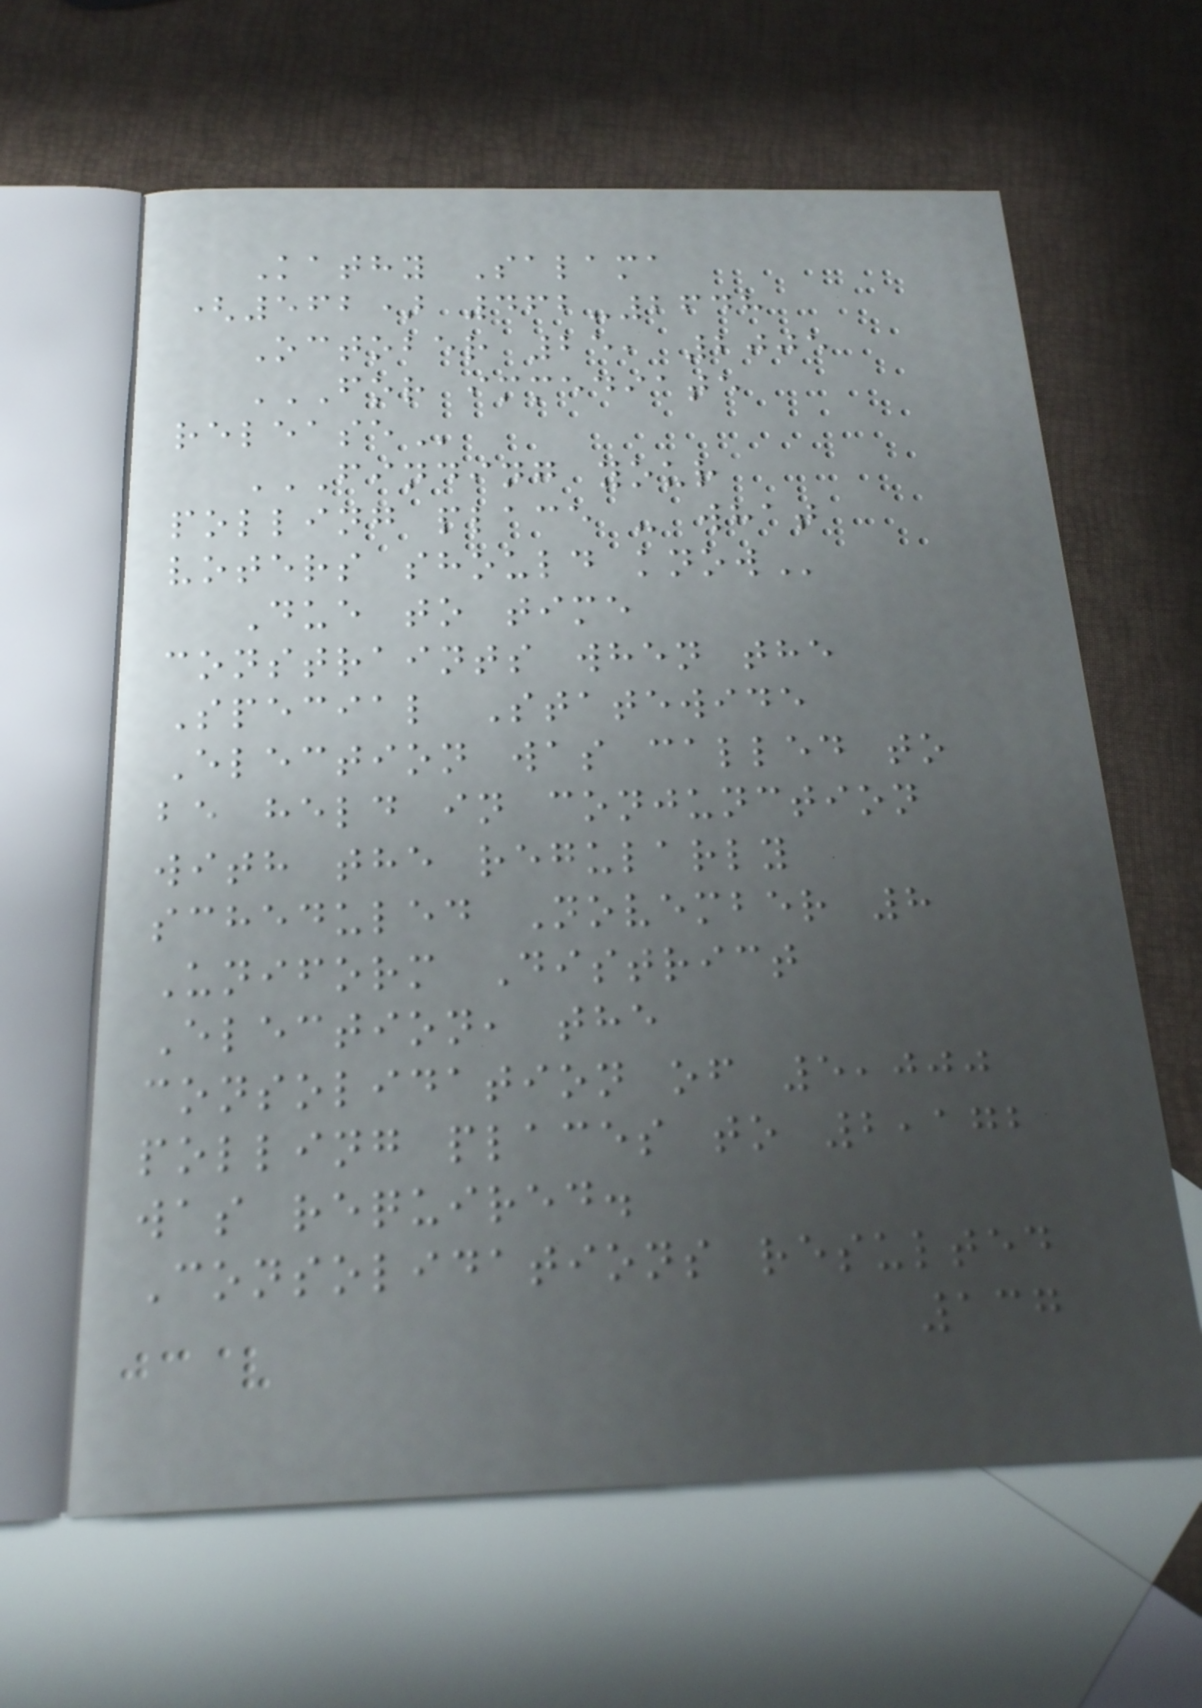Kathy Salama
(562) 462-2648
October 25, 2005
FOR IMMEDIATE
RELEASE
FINDING YOUR
POLLING PLACE - WHAT
VOTERS SHOULD KNOW
Due to time
constraints when the
Special Statewide
Election was called to
be held in conjunction
with the regularly
scheduled November 8
Uniform District
Election, the
consolidation of 5,000
polling places to 2,172
was required.
Consolidations resulted
137
